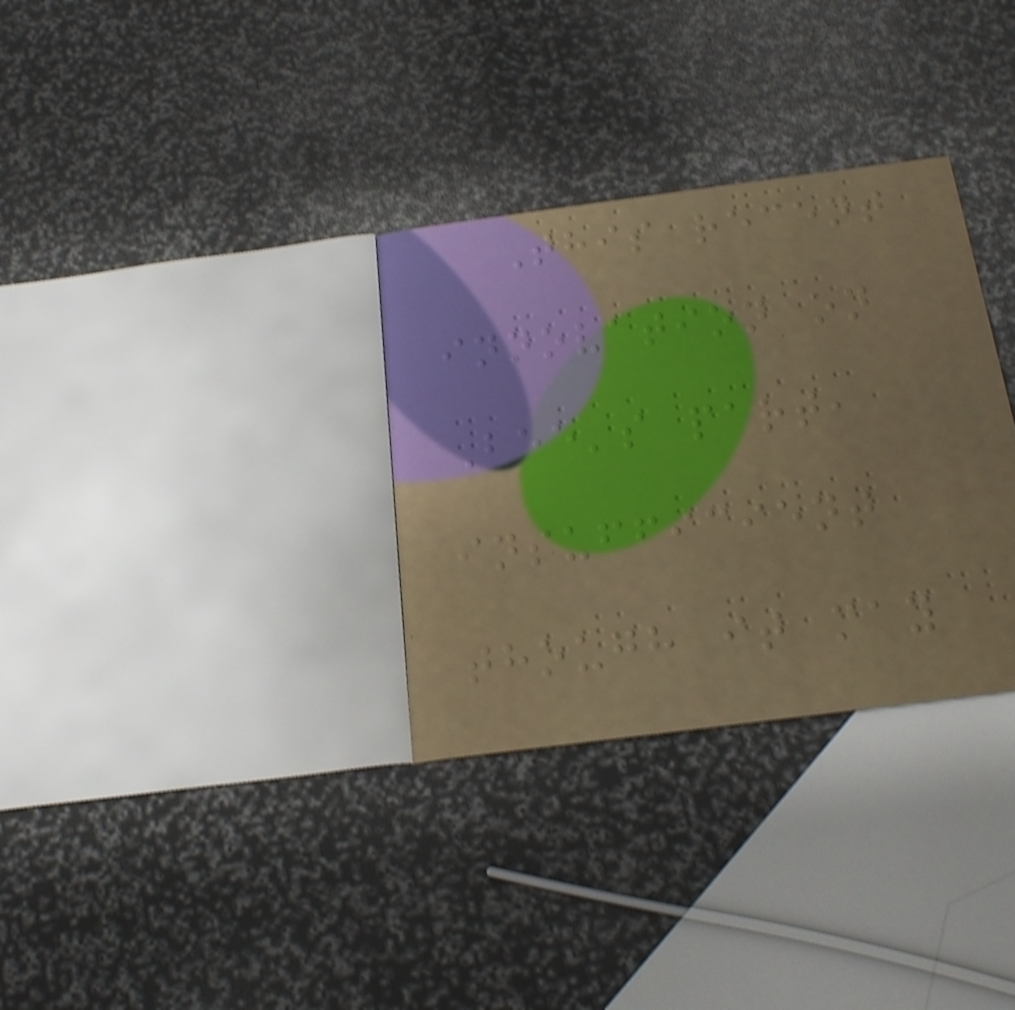This recent
innovation on
Bee's part,
insufficient
though it may
